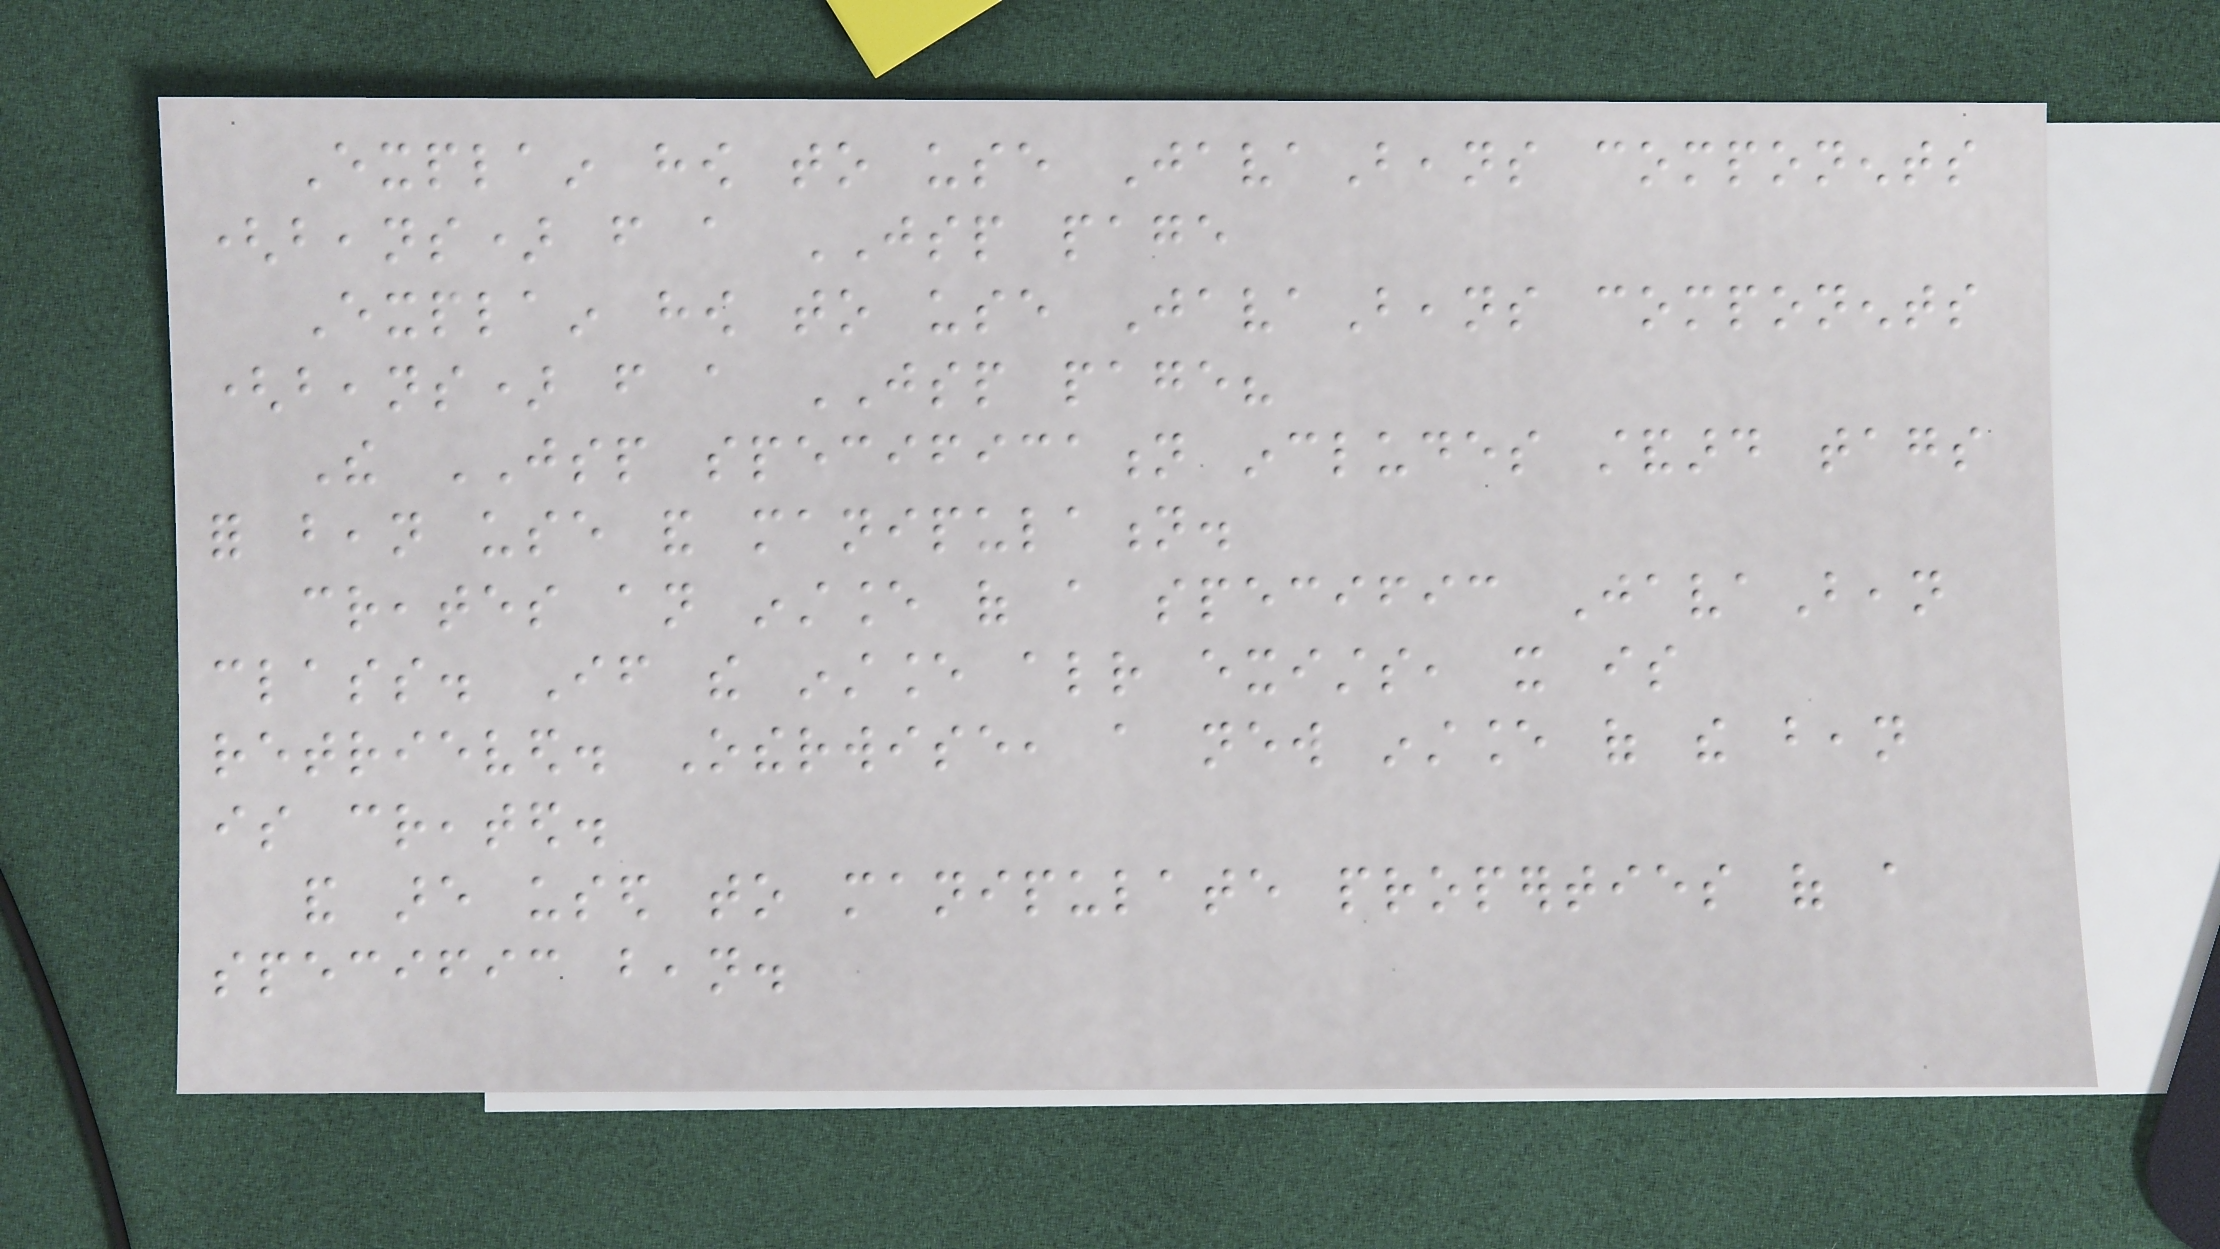Explain how to use JavaBeans components
(beans) from a JSP page
Explain how to use JavaBeans components
(beans) from a JSP page?
The JSP specification includes standard tags
for bean use and manipulation.
creates an instance of a specific JavaBean
class. If the instance already exists, it is
retrieved. Otherwise, a new instance of the bean
is created.
and are used to manipulate properties of a
specific bean.
